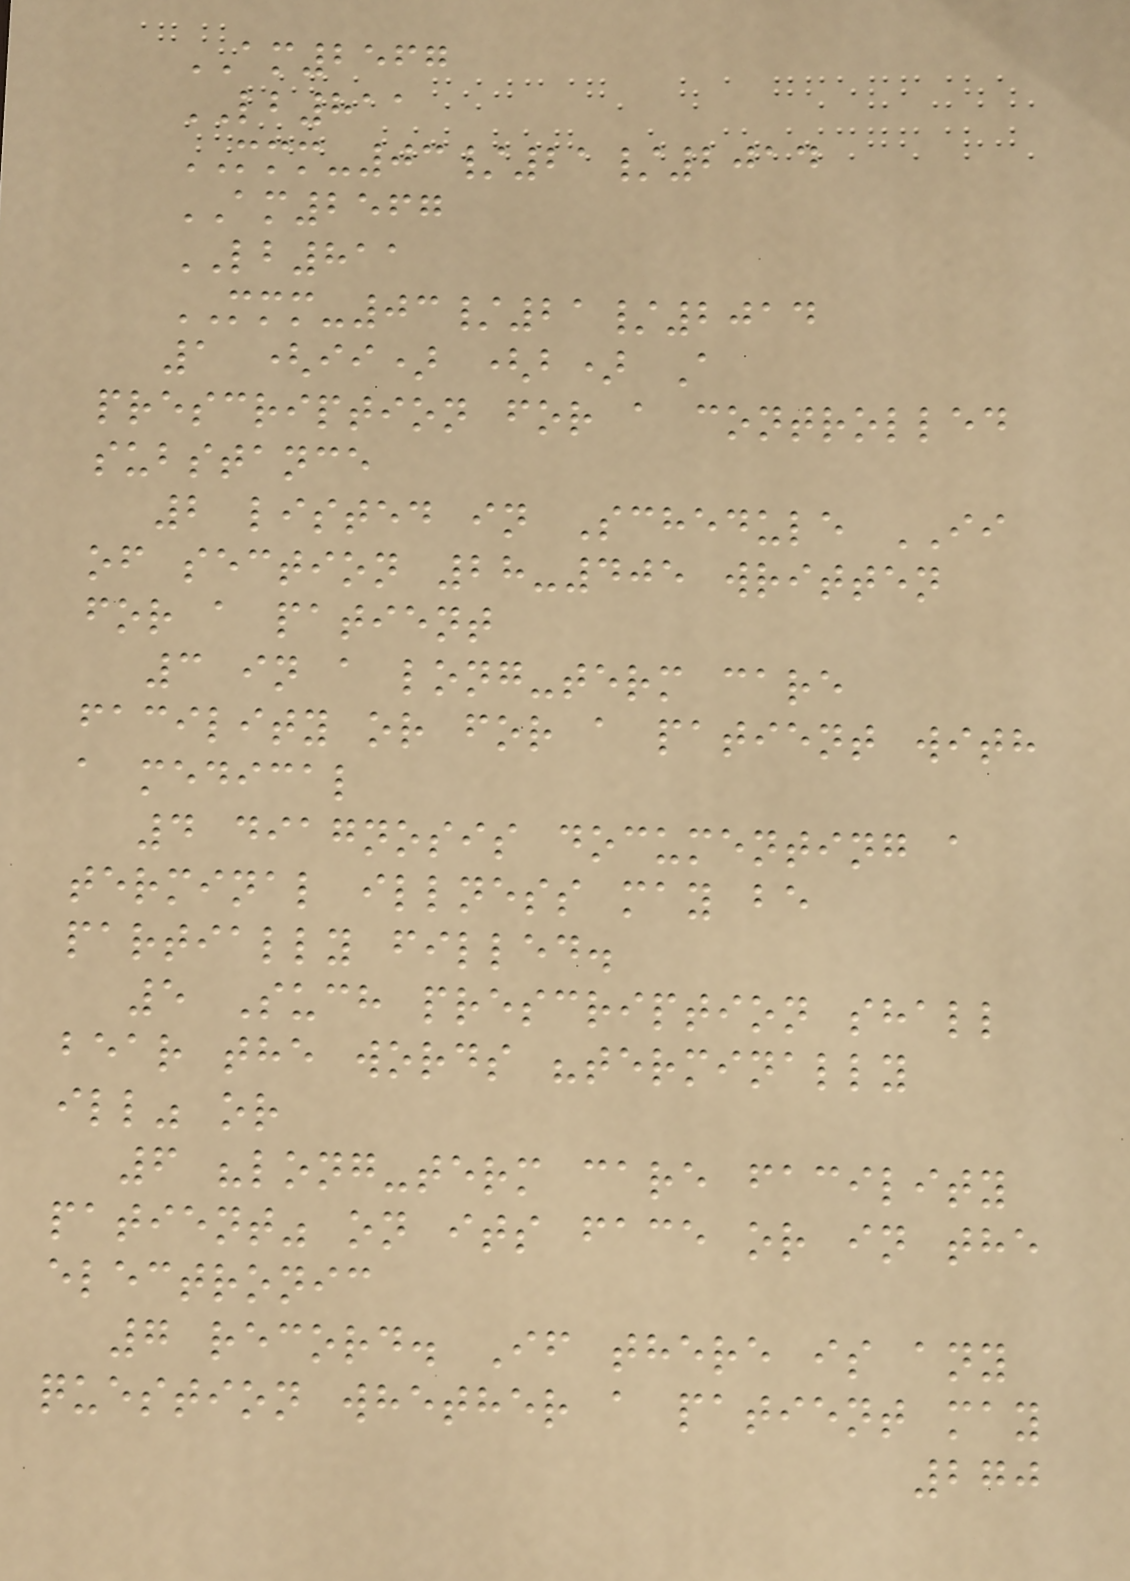AM2567
LB811
MMM-03/21/2014
AM2567
LB811
MMM-03/21/2014
1 (ii) (b) A
prescription for a controlled
substance
2 listed in Schedule II
of section 28-405 written
for a patient
3 in a long-term care
facility or for a patient with
a medical
4 diagnosis documenting a
terminal illness may be
partially filled.
5 Such prescription shall
bear the words "terminally
ill" or
6 "long-term care facility
patient" on its face or in the
electronic
7 record. If there is any
question whether a patient may
270
